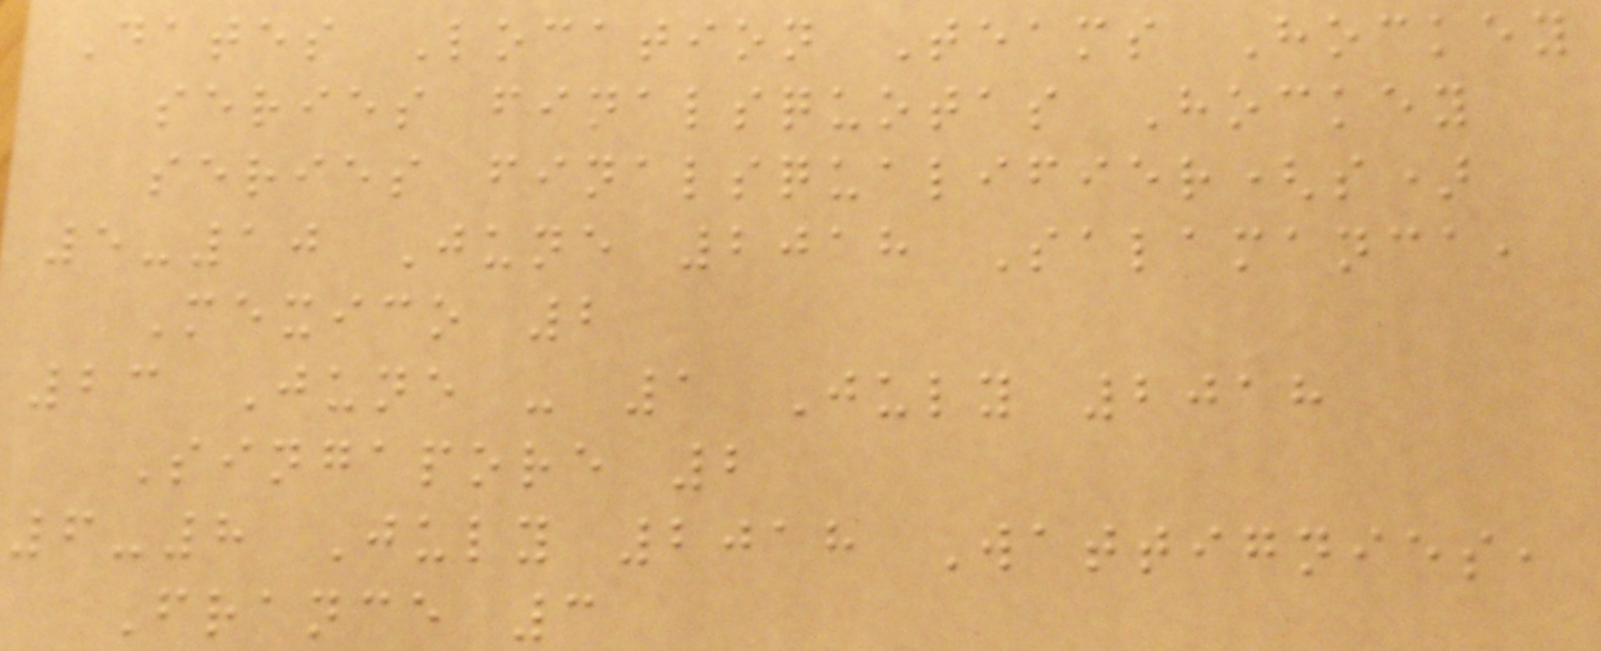Dates Location Teams Hockey
series finalsquotas Hockey
series finalsqualifier(s)
5-10 June 2018 Salamanca,
Mexico 2
23 June - 1 July 2018
Singapore 2
6-8 July 2018 Wattignies,
France 3
